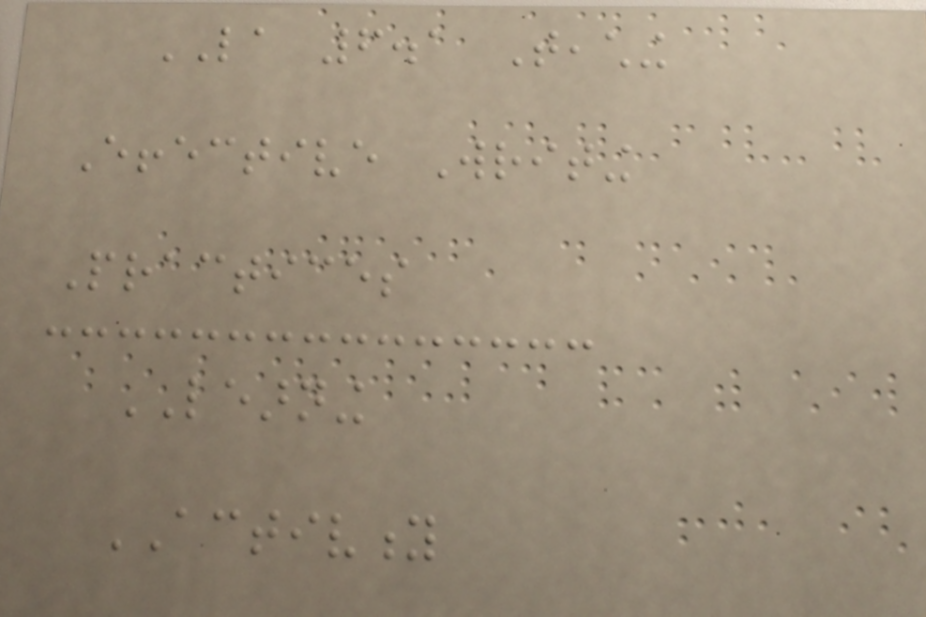LA 6.1 Teaching
Effective Writing
Practices
LEARNING
ACTIVITY
